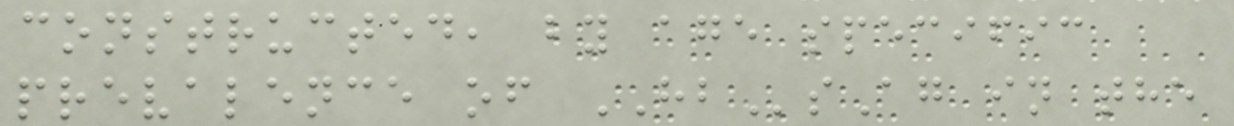constructed, by age specific
prevalence of HBsAg in the
